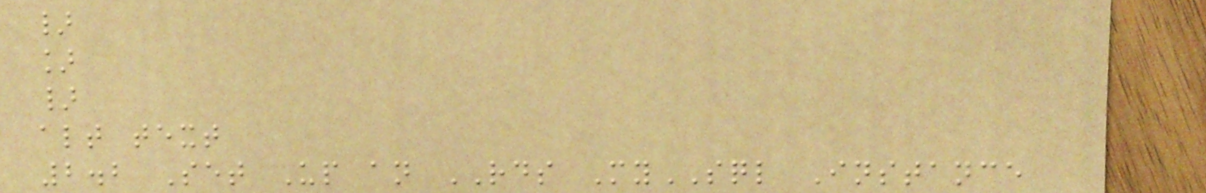}
]
}
alt text
2.2 Set Up an RDS MySQL Instance
